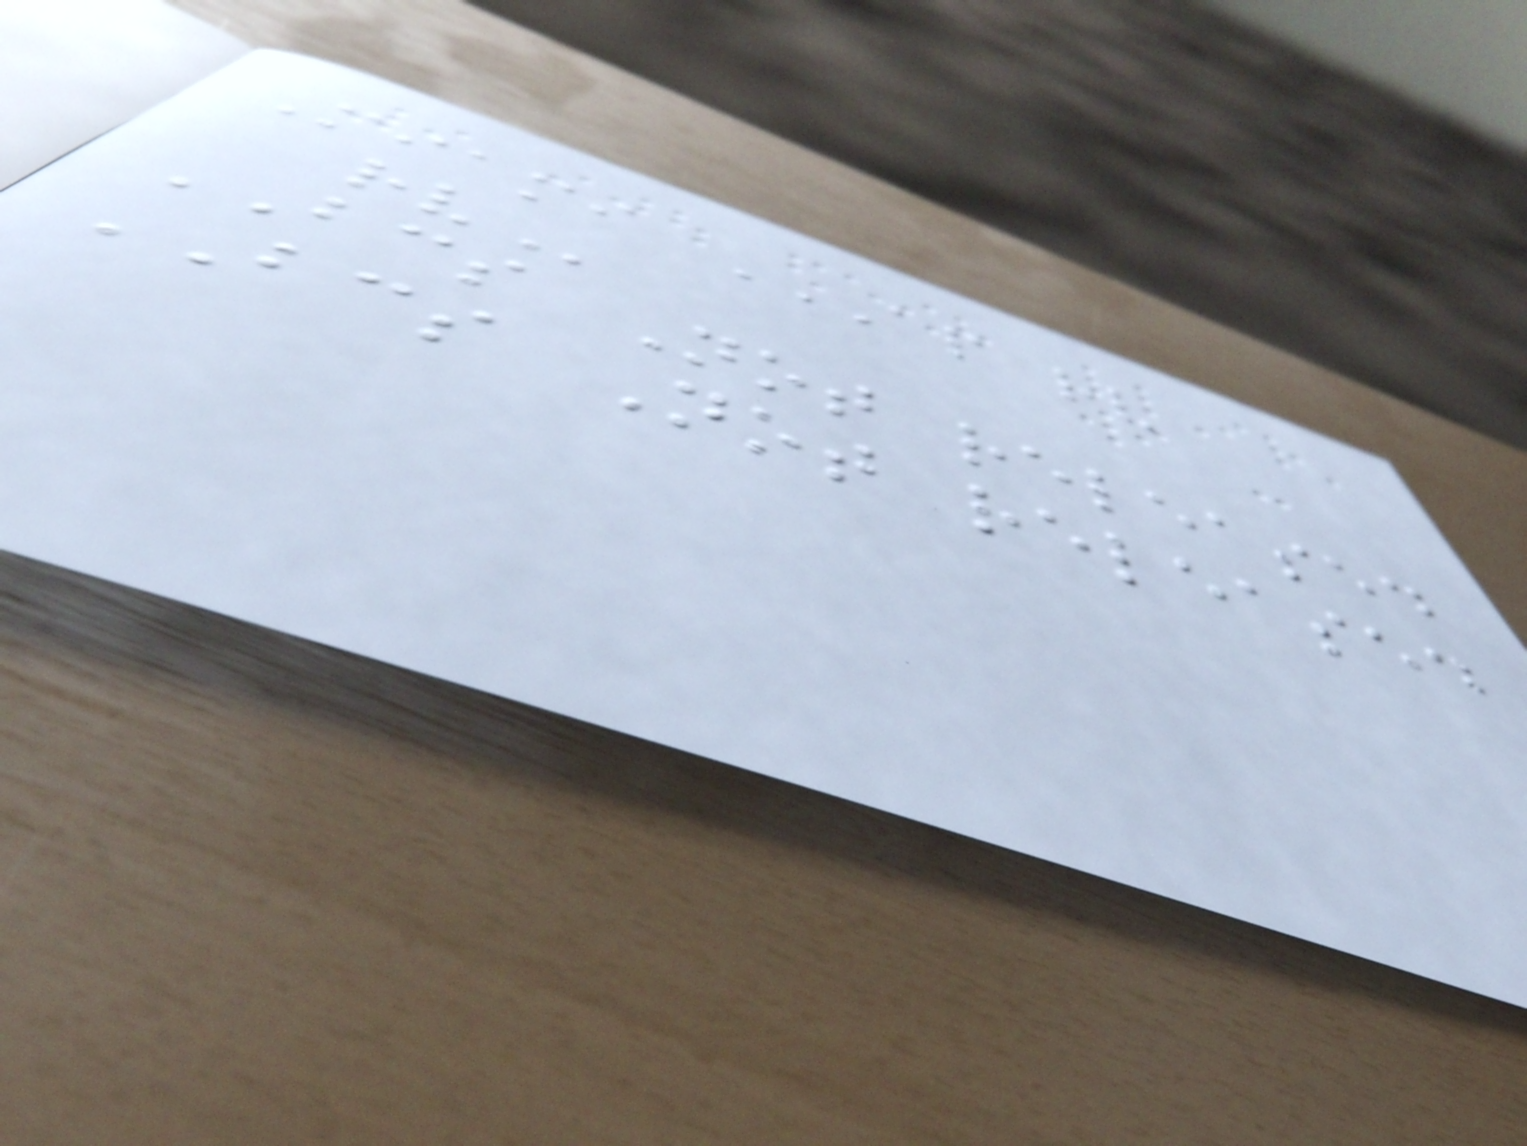Miami AP RV
RV
BCS Not released
BCS Not released
